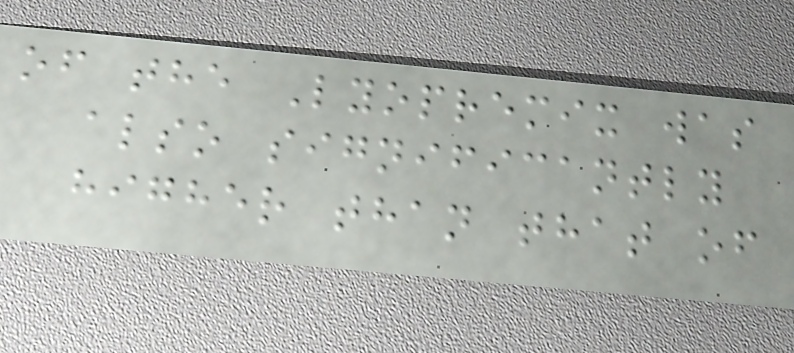of the Lyopremix was
also significantly
higher than that of
